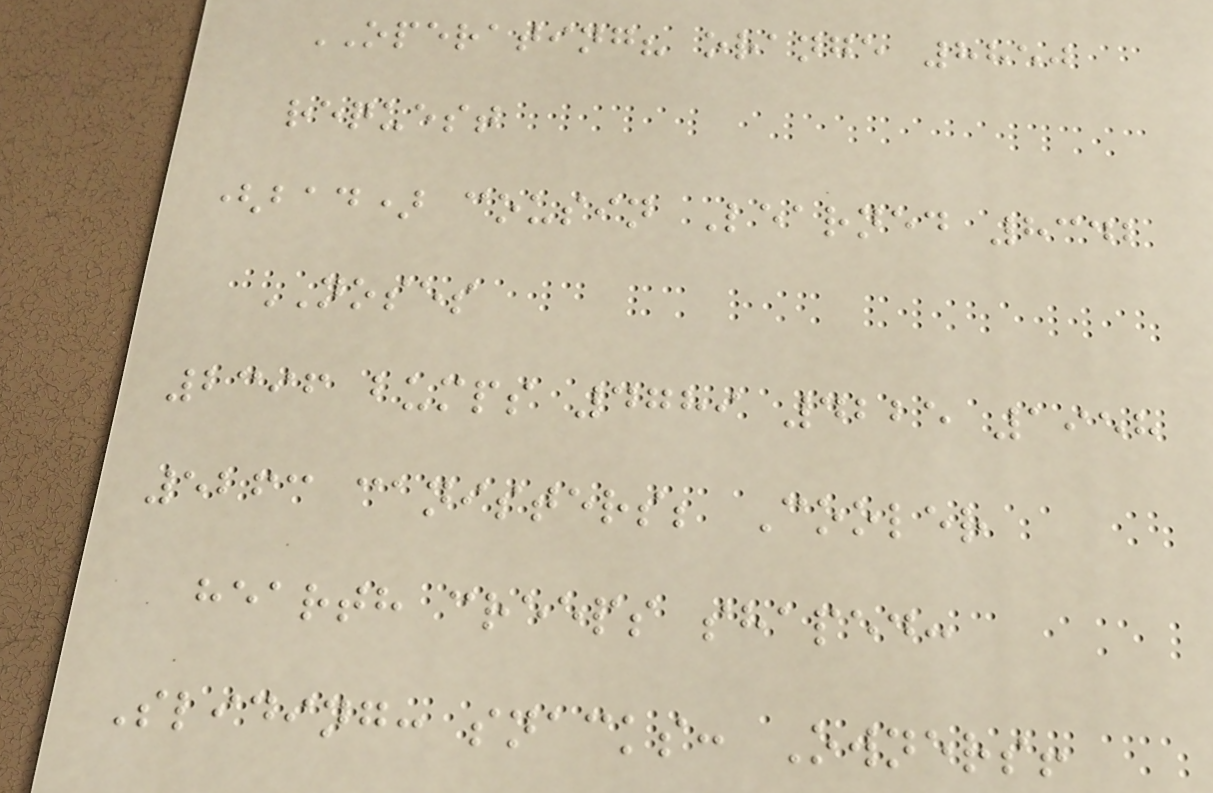OPERATING? orange 8850
request
(bad) cousin Learned 8342
NOSES
2396 bumps 4789 4225 1958
5263 canisters; Cooler
hearth creeps shaped:
Sliding: snacks: Owners!
